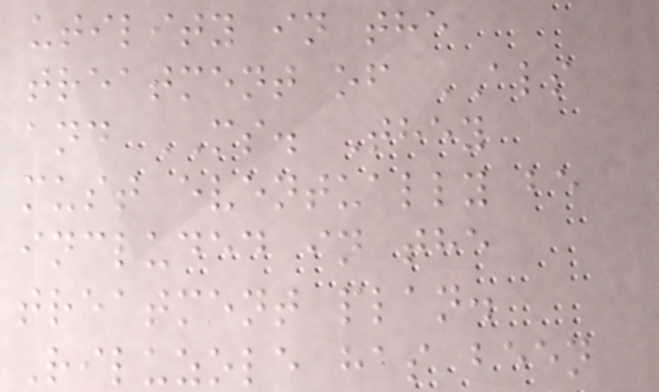utility in the
treatment of ALS
and MS. They
must eventually be
included in the
treatment plan.
Riluzole has been
